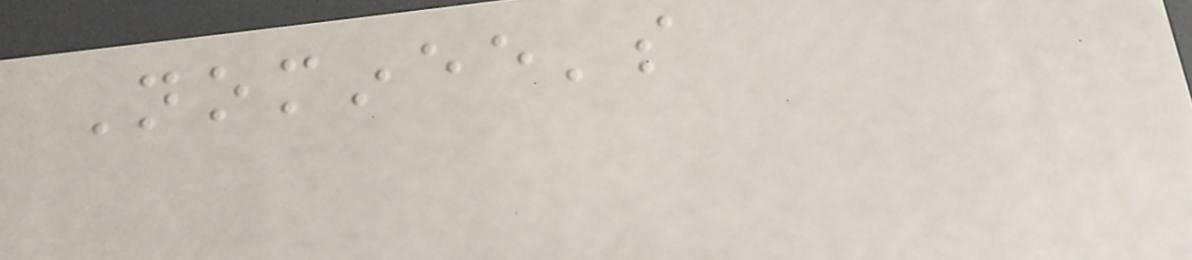Nominee's
